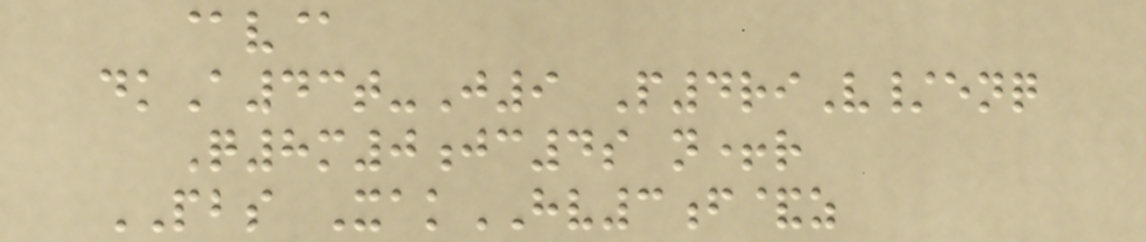@v@
dkA43t-J9 P4riV/enq
Q8m0jc4s n+r
PBS XakHV3f&z
